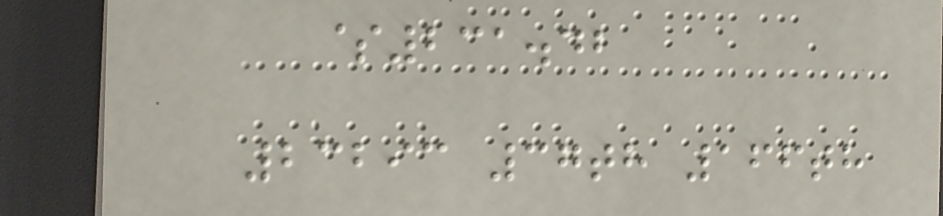$231.42
23293 37th 166th
